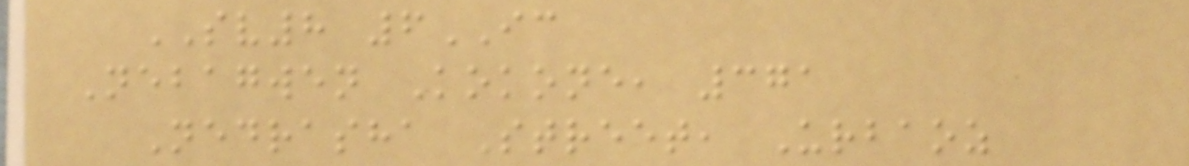SV8 6IC
Nebagwen Kokone, 371
Nedrasha Street, Urbaoz
